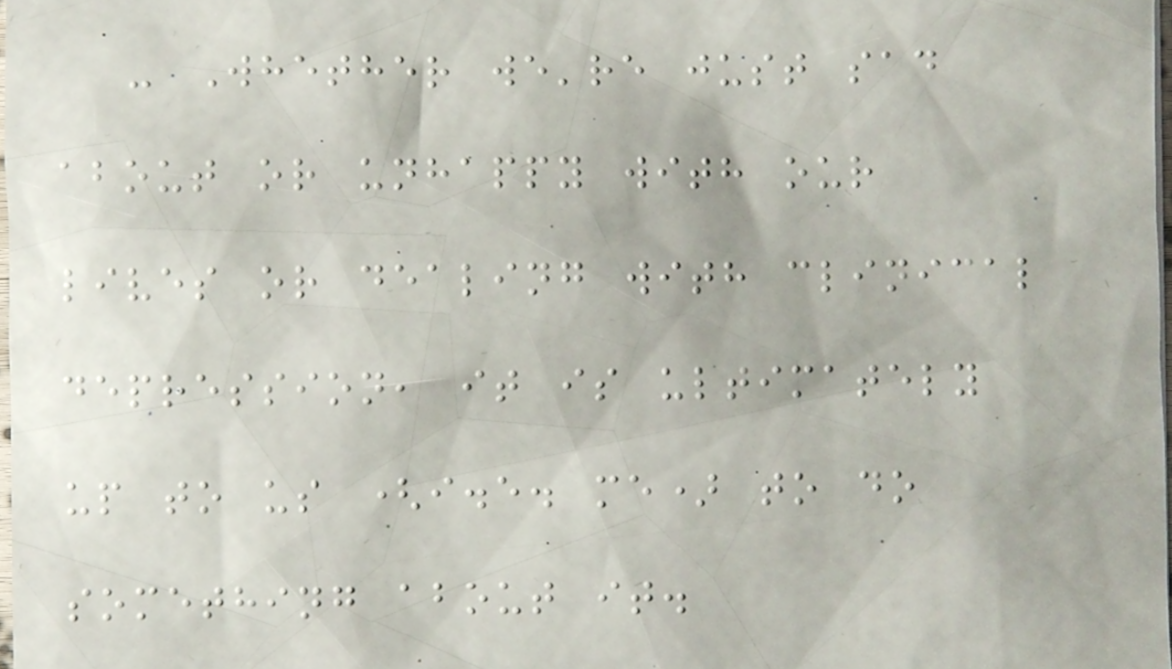- Whether we're just sad
about or unhappy with our
lives or dealing with clinical
depression, it is ultimately
up to us (i.e. me) to do
something about it.
